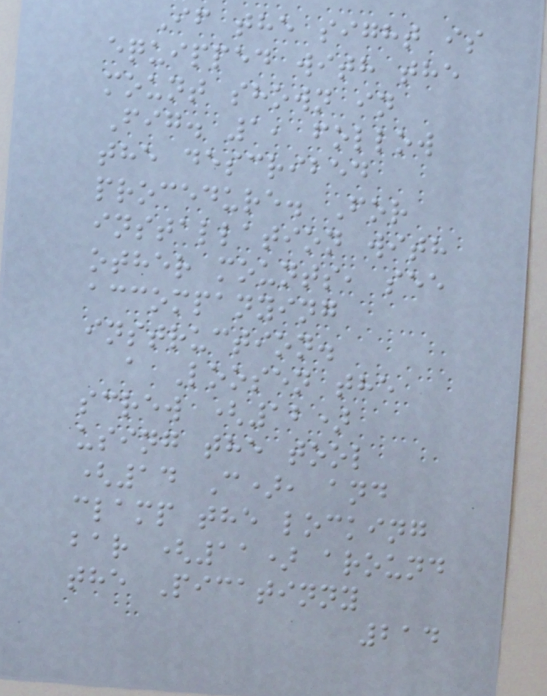If the sight is
equipped with the
mount shown in
Fig. 1, follow
the described
procedure. For
installation with
other mounts, see
accompanying
instruction.
a Loosen the
screw (12)
using the tool
(14 C), and
clamp the locking
bar (11) around
the Picatinny
214
